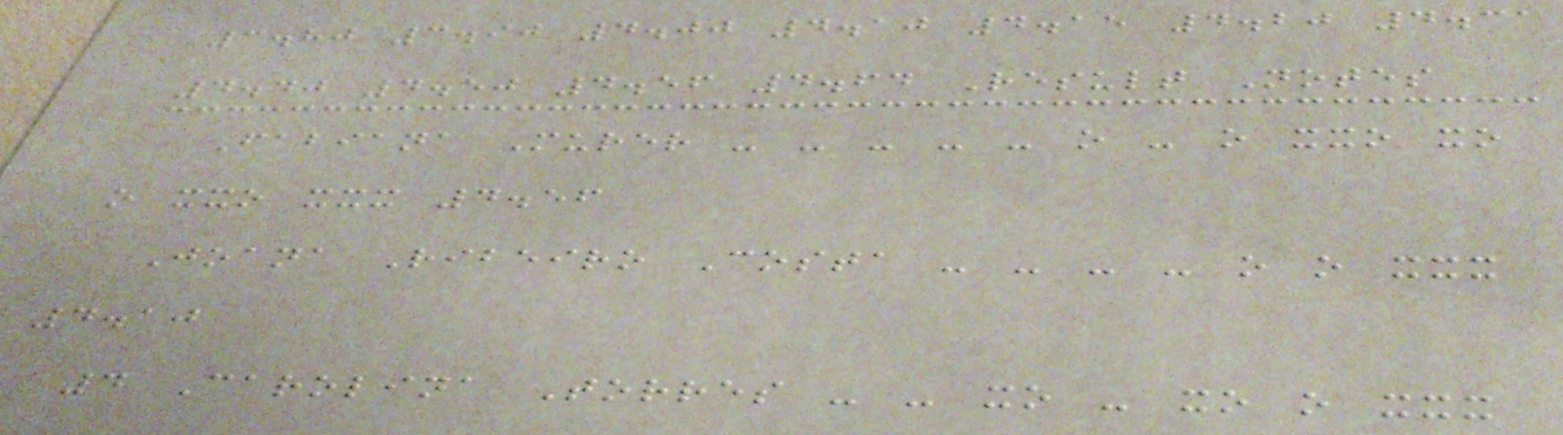3.80 3.90 4.00 4.10 4.15 4.20 4.31
4.40 4.50 4.56 4.64 Result Notes
Fabiana Murer - - - - - o - o xxo xo
o xxo xxx 4.56
Joana Ribeiro Costa - - - - o o xxx
4.10
4 Carolina Torres - - xo - xo o xxx
